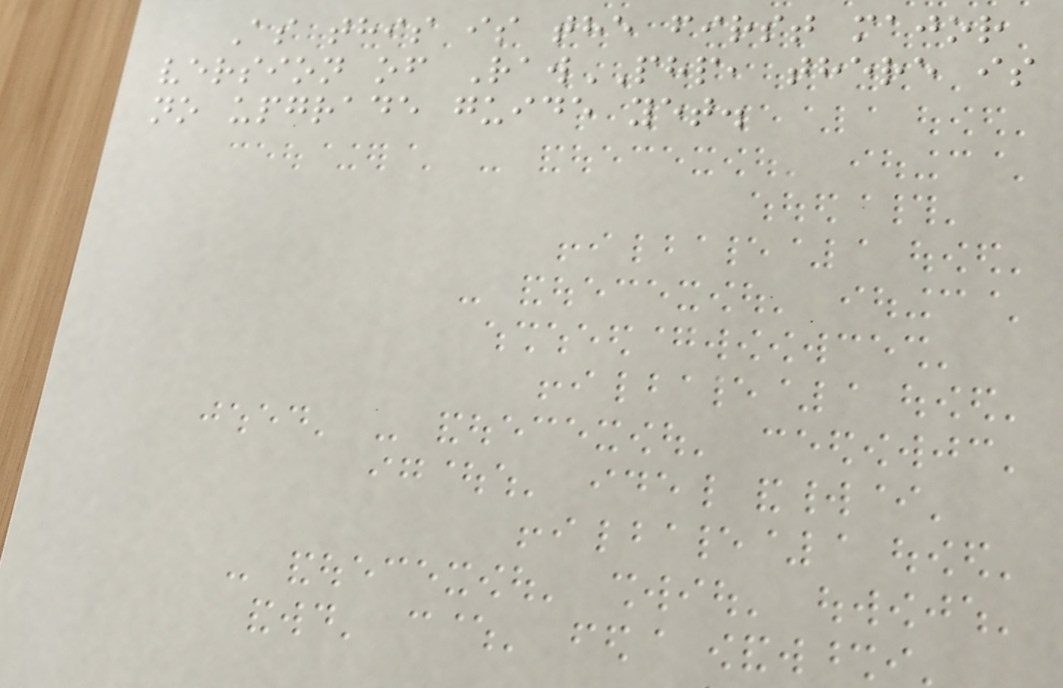As this is the first major
version of RawPHP, there is
no upgrade guide yet.
